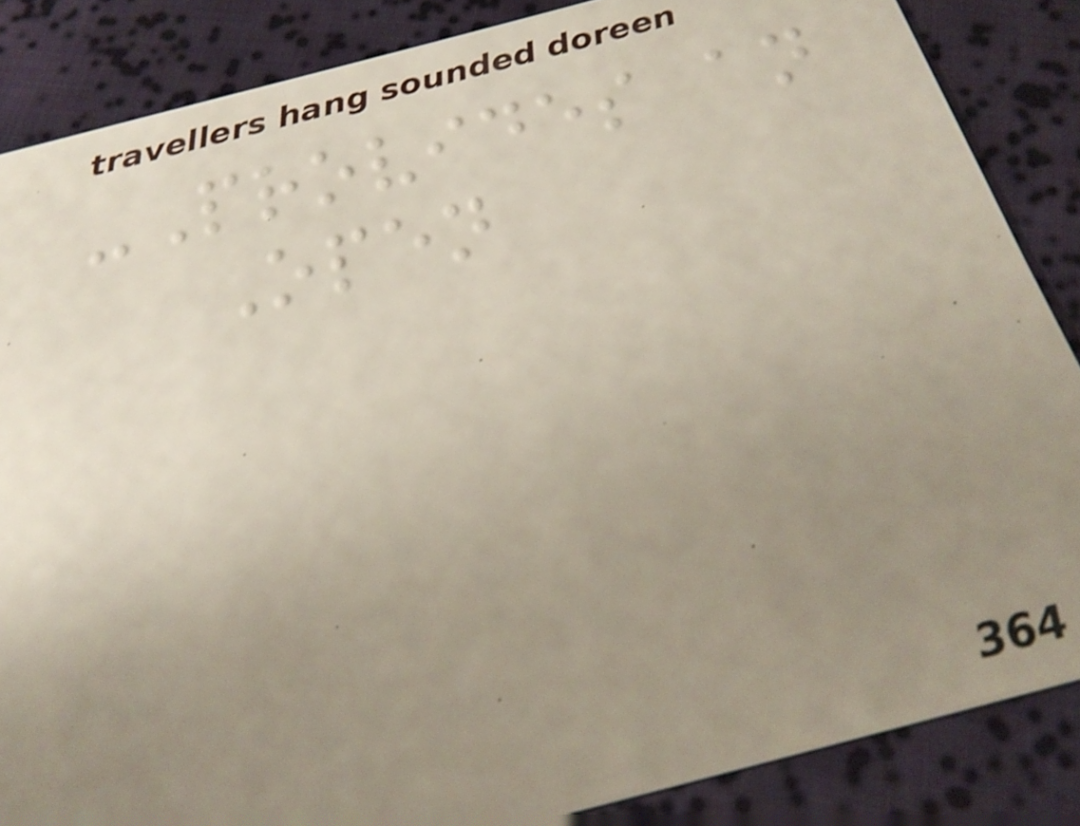-Provides an
Open
